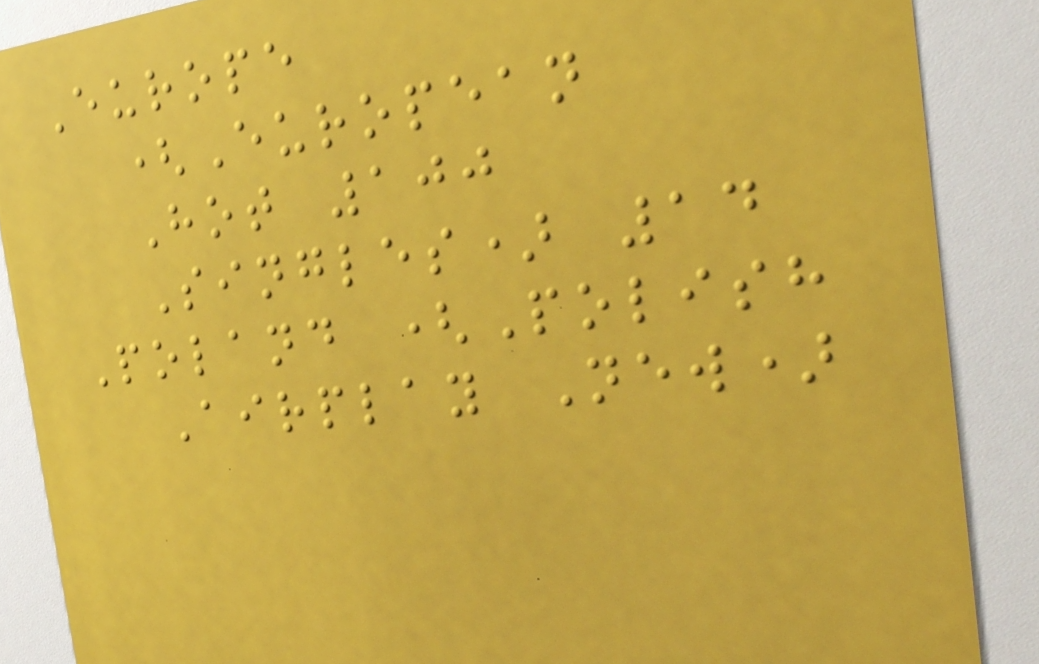Europe
(European
Hot 100
Singles) 14
Poland (Polish
Airplay New)
